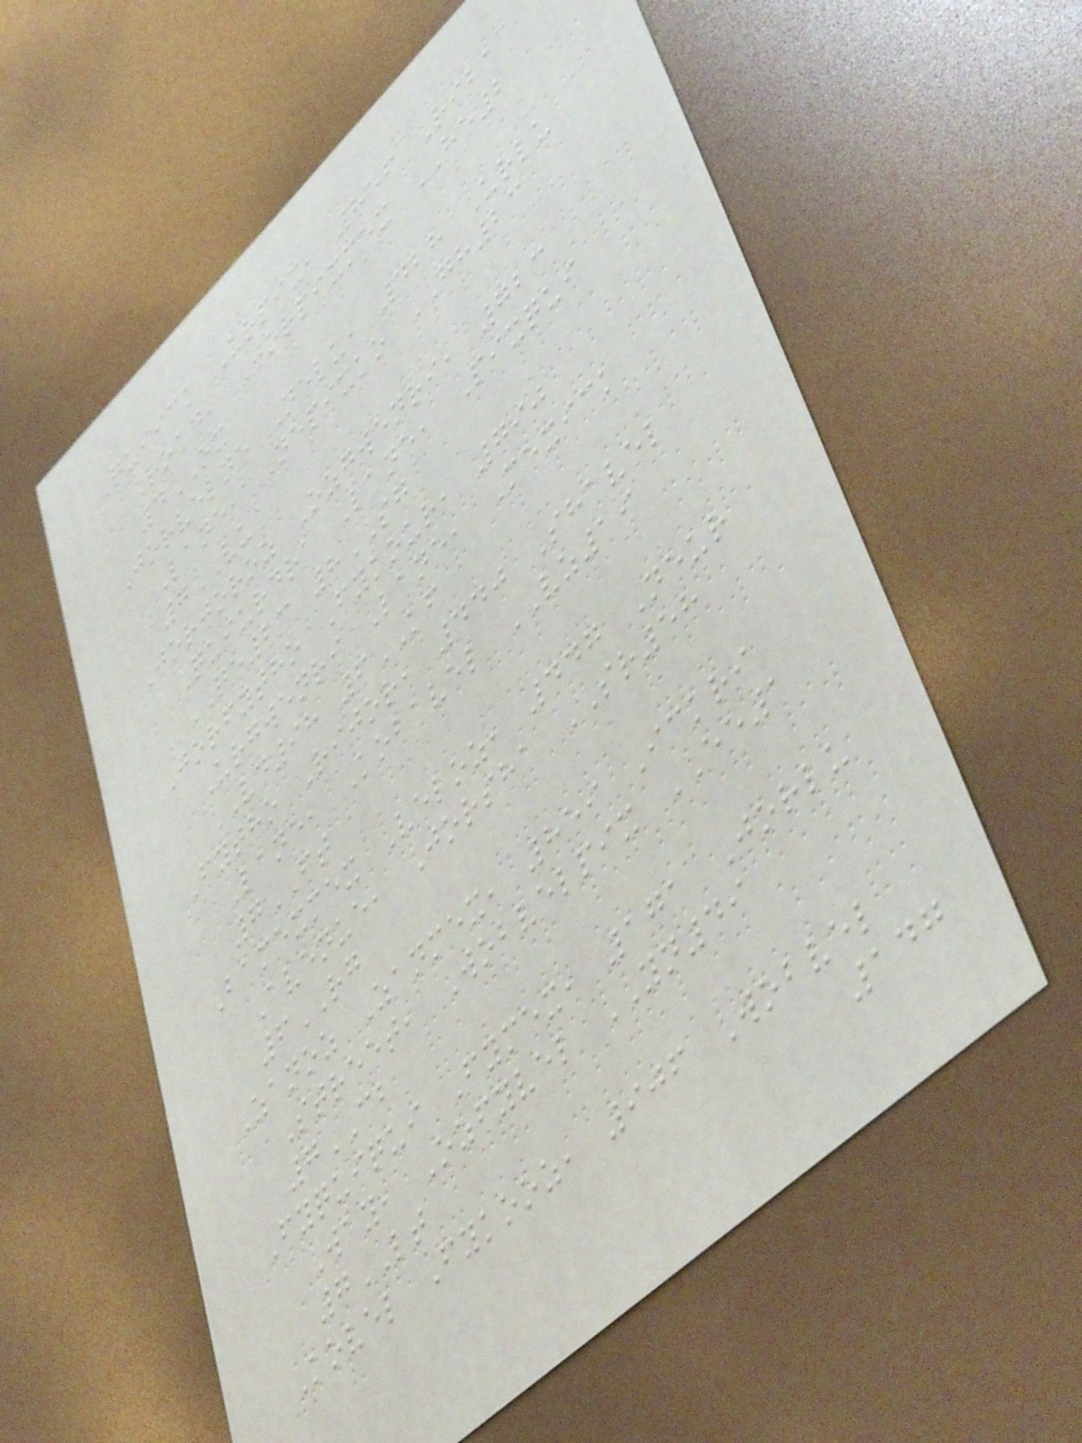Quiick Urpix, 856 Riba
Road, Jorpixmex HE2
4OX
Jorvelne Nelu, 428 Urlu
Lane, Nepixko GH23
7VU
Jorjoroz Ozgwenri, 723
Quiurdra Lane, Pixqui
QE23 8SG
Jorfytho Fykour, 790
Urgwenri Lane, Mexick
VD98 6KF
Fytho Rijor, 440 Shavel
Lane, Kobavel VZ19
7FT
Bamexmex Veloz, 447 Neur
Avenue, Jorsha SR58
6RG
Zanoz Zanmex, 859 Ickri
Street, Wobvelpix EE1
7CB
Fyquiqui Fymex, 171 Jorlu
Way, Ozfyvel YN49
7LT
Kovel Fykooz, 906 Wobvel
147
